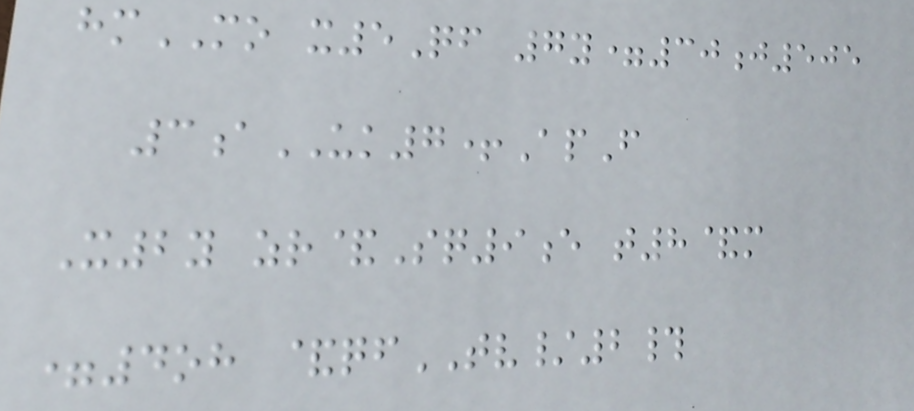hmMO x5Qf 7y=30j505
3aUK7+ApF
X2y zr&Sq9e t8&m
=4oh &qfTV/2#
